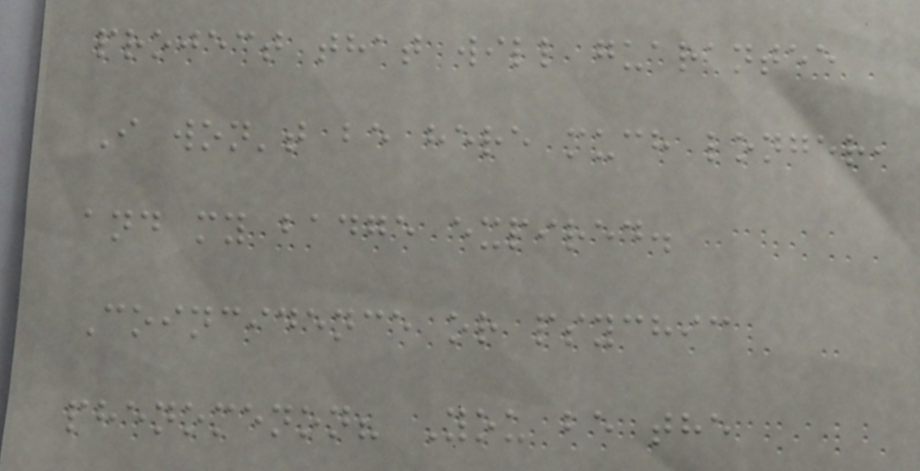project that will guarantee
I won't be here much longer,
and my badge expired.
Coincidence or psychic
phenomenon? You be the
